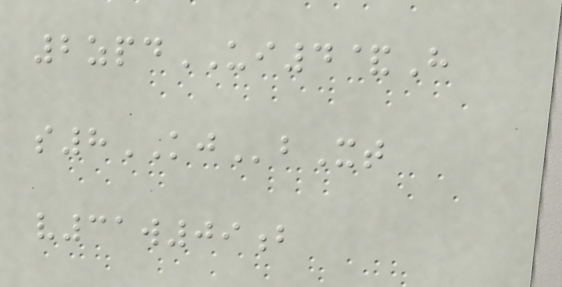2zpdUI4&H
s8KJbXt
v31w09b
